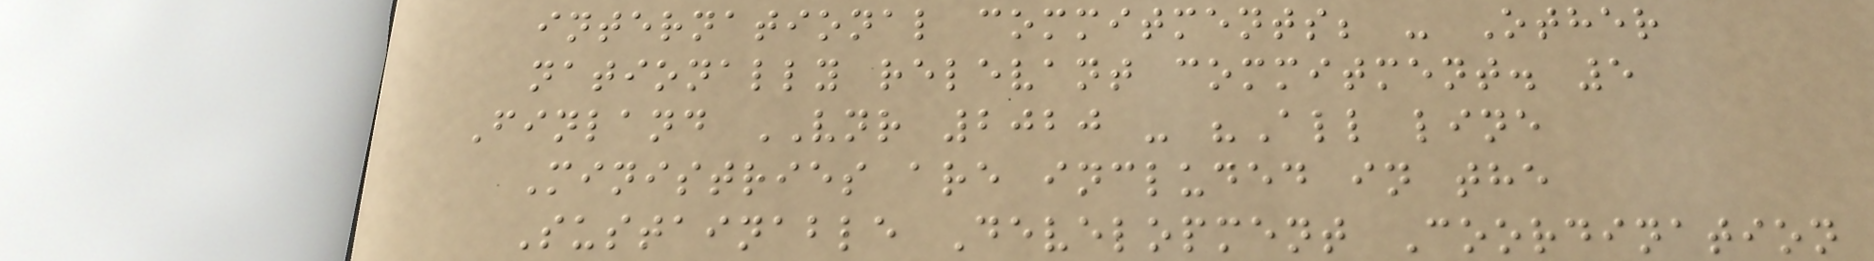international commitments; - Other
nationally relevant commitment. 5
Finland VNR 2020 - "All line
Ministries are included in the
Sustainable Development Coordination
